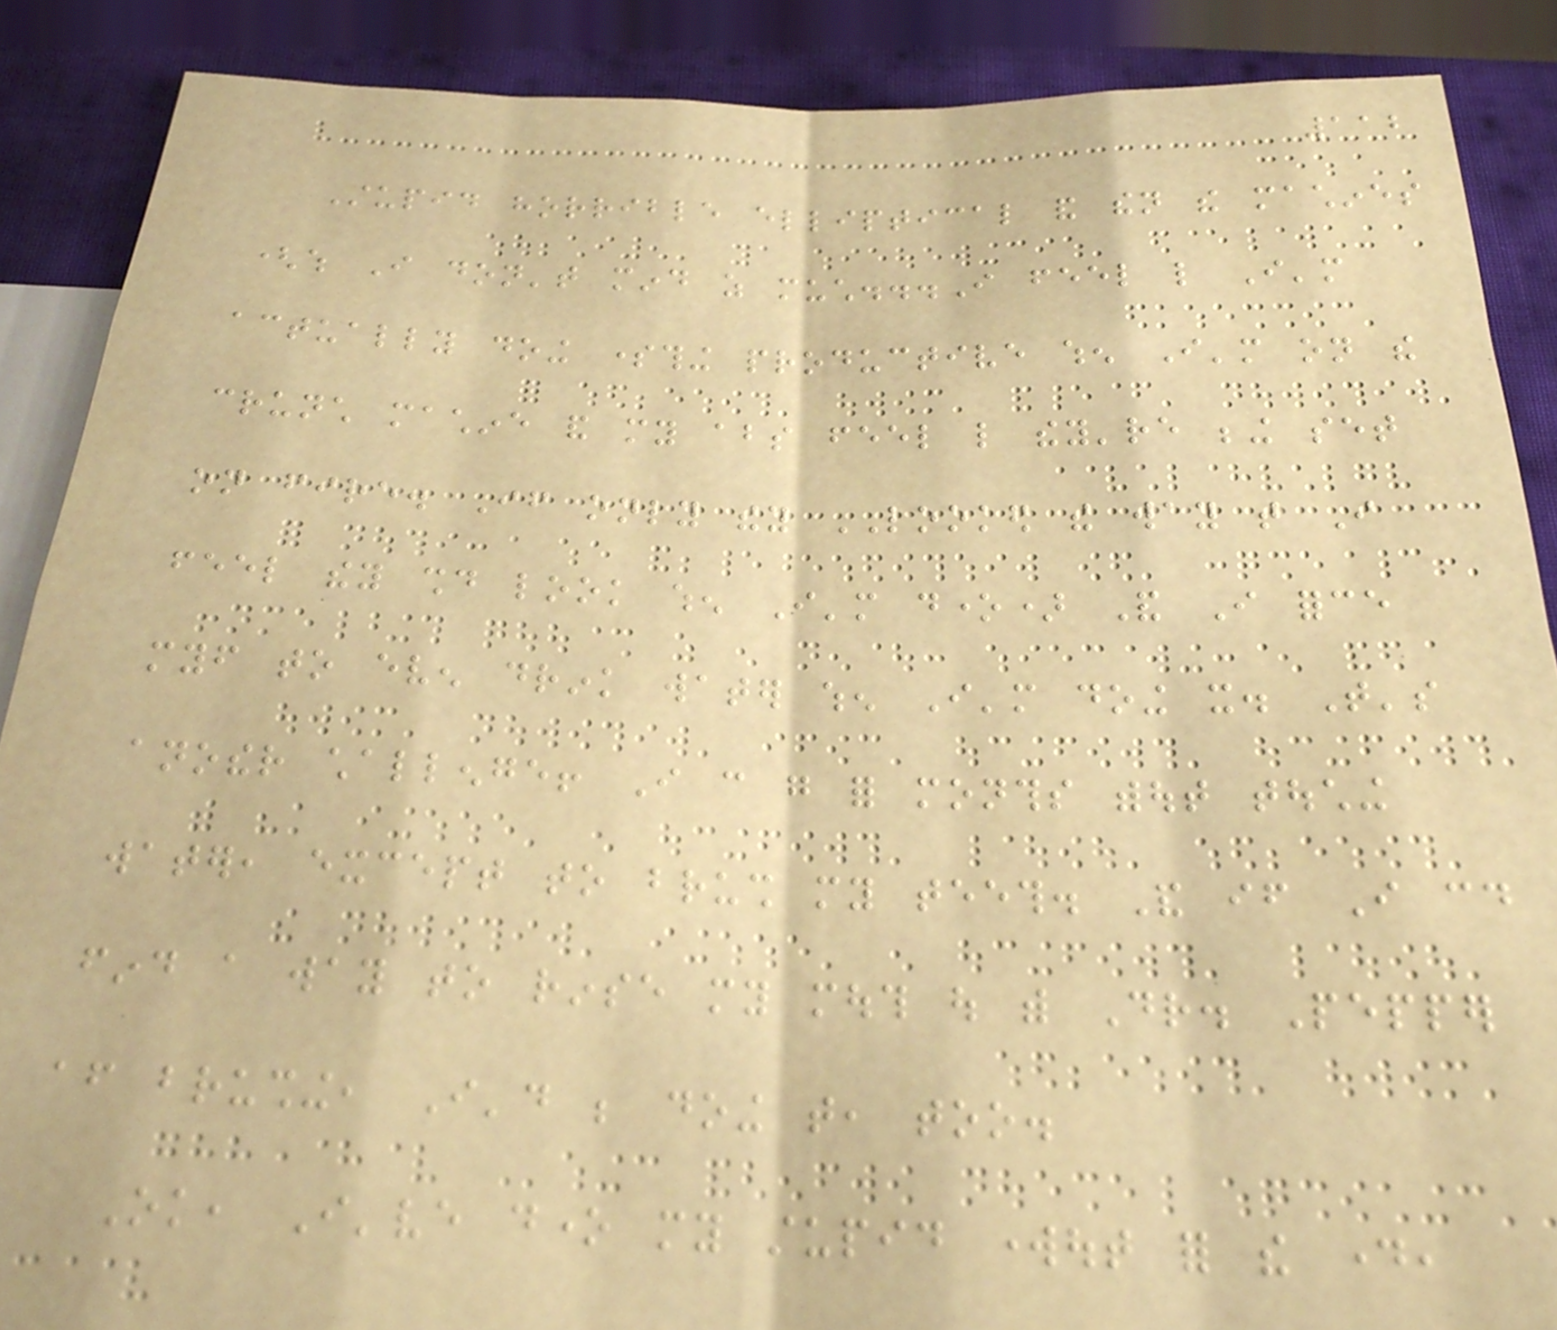112
Stupid horrible elliptical and then the machines
(which I don't mind as much...I feel like I'm
actually doing something productive when I'm on the
crunch machine and my abs feel like they're being set
on fire. If only they LOOKED the way that I
feel they should look when I'm done) And I force
myself to even drink water when I'm doing it. That's
another challenge! I can go for months without touching
water, except to brush my teeth. And if I could
find a way to rinse my mouth out with Dr. Pepper
after brushing, I'd be doing that, too.
Ok, I've done my stupid workout for the day,
